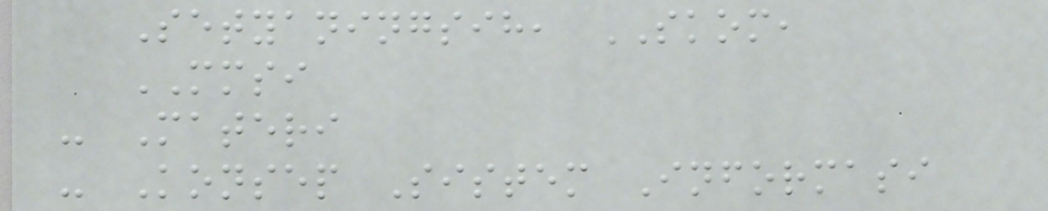Setyaningsih, SKOM,
MMSI
- Materi
- Konsep Sistem Informasi
